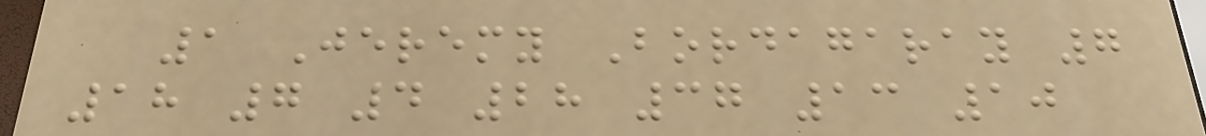1 Jeremy Bordagaray 7
18 7 4 28 37 13 10
